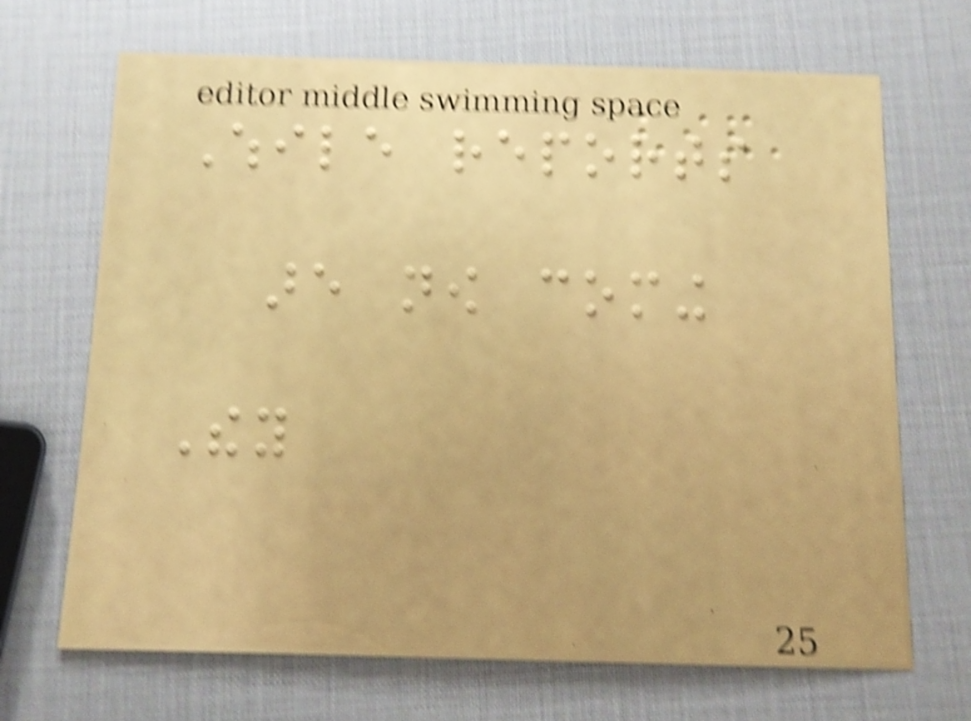While reports
are now coming
They
